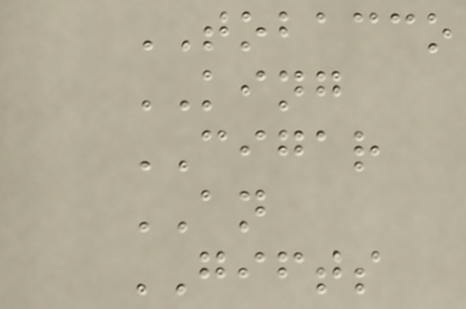TOBACCO
KING
CIGAR
AN
GIFTS
